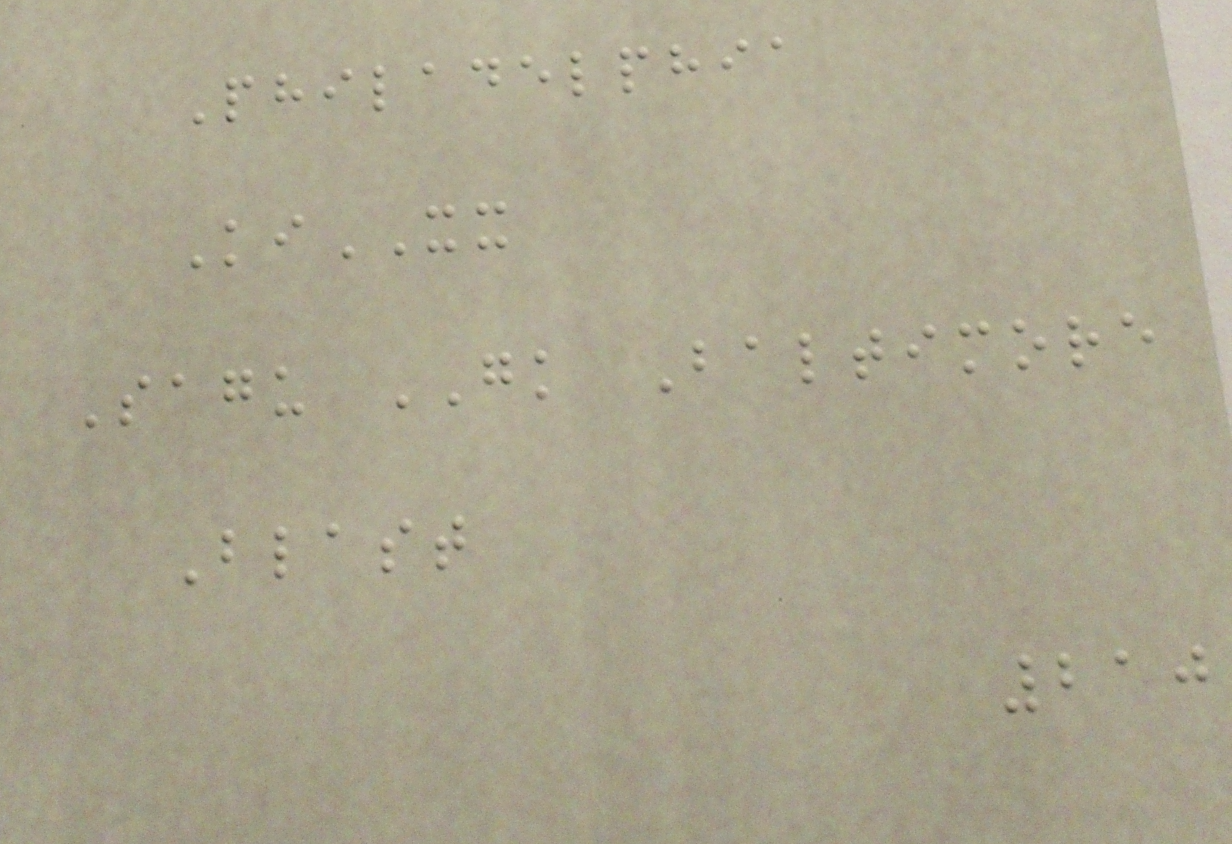Philadelphia
KiXX
Sagu GK Baltimore
Blast
210
